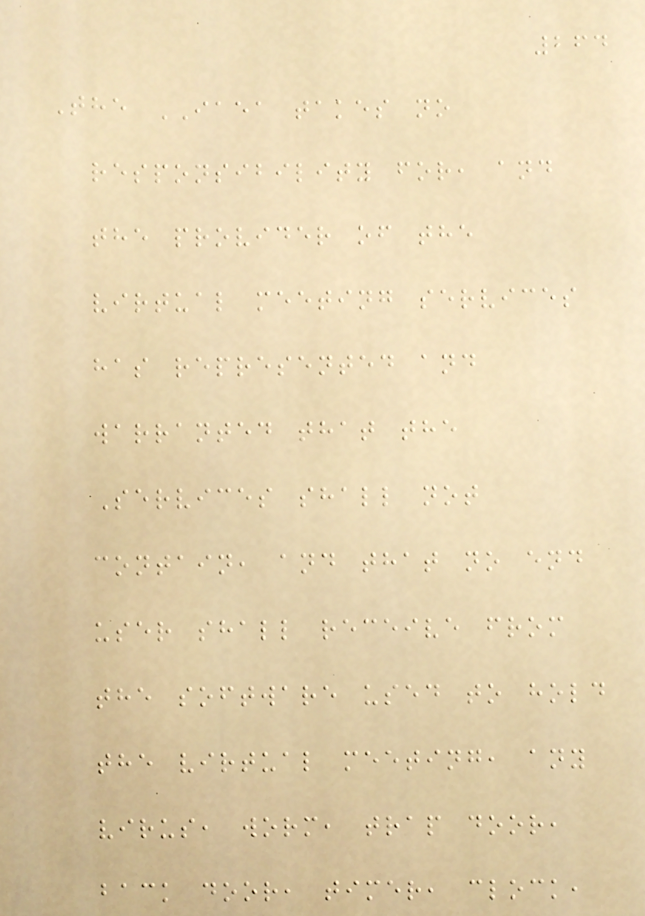264
The IAEA takes no
responsibility for, and
the provider of the
virtual meeting services
has represented and
warranted that the
Services shall not
contain, and that no end
user shall receive from
the software used to hold
the virtual meeting, any
virus, worm, trap door,
back door, timer, clock,
